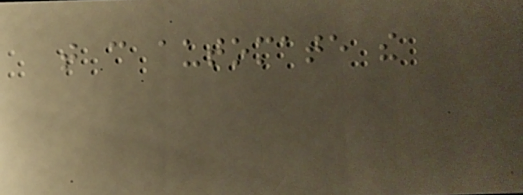that can automate the
